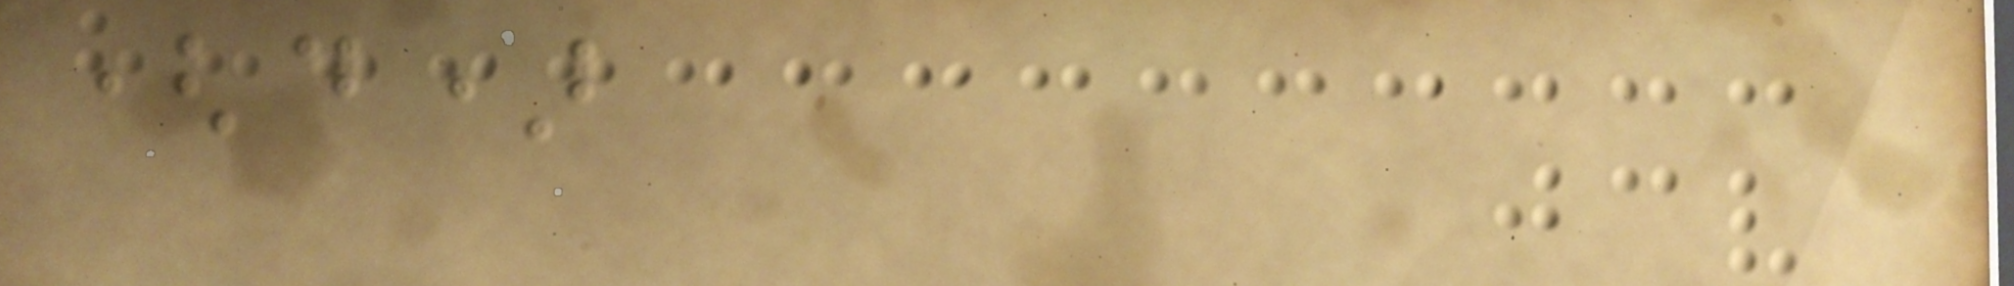(d)
